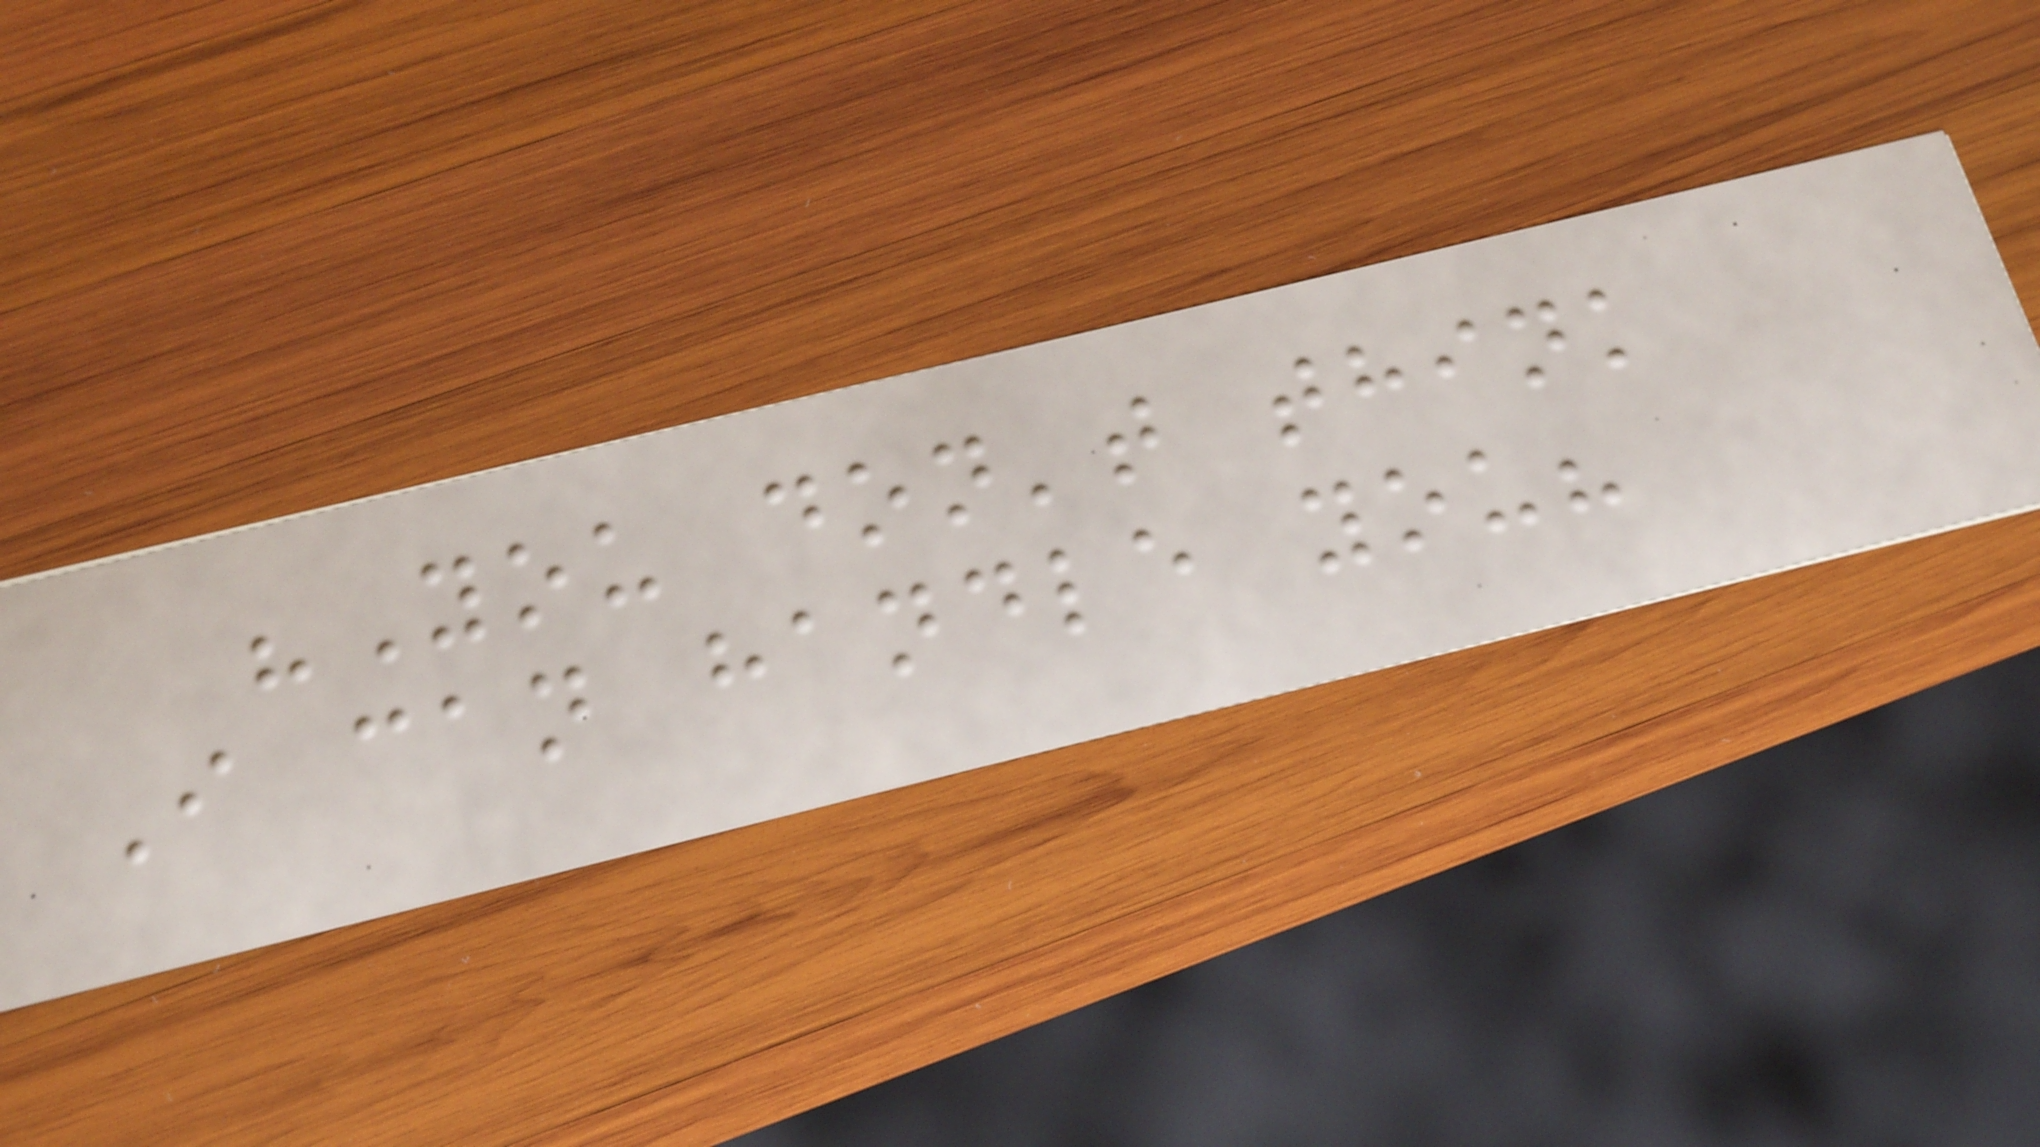"You don't think
I can handle you?
